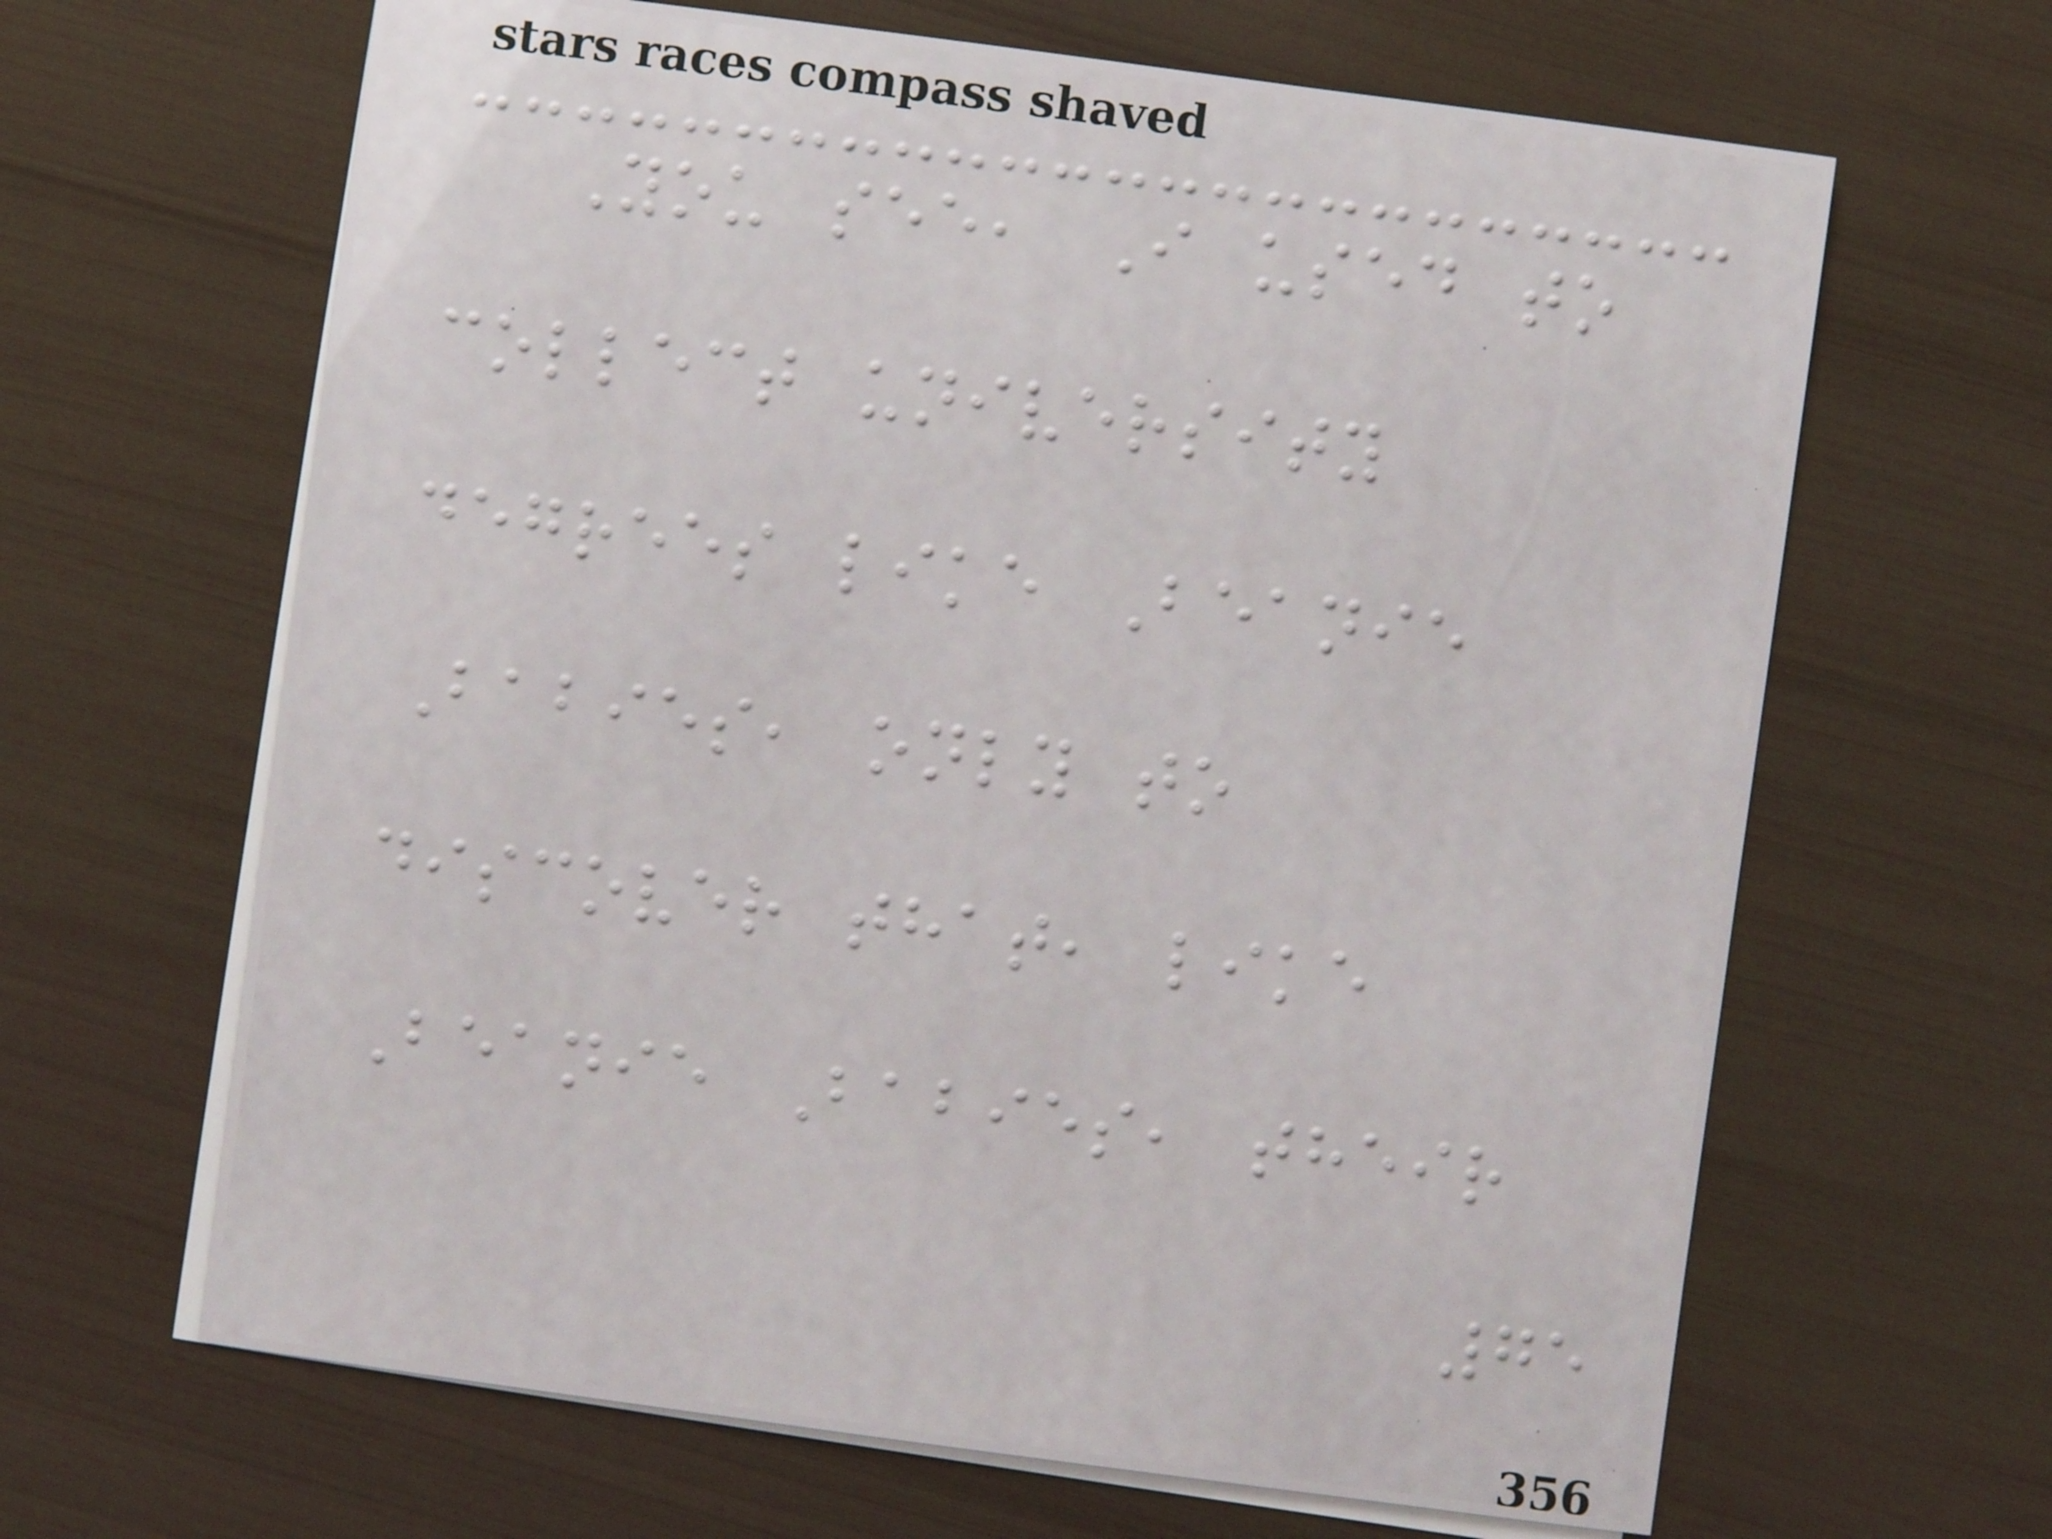You see, I used to
collect university
degrees like Beanie
Babies, only to
discover that, like
Beanie Babies, their
75
